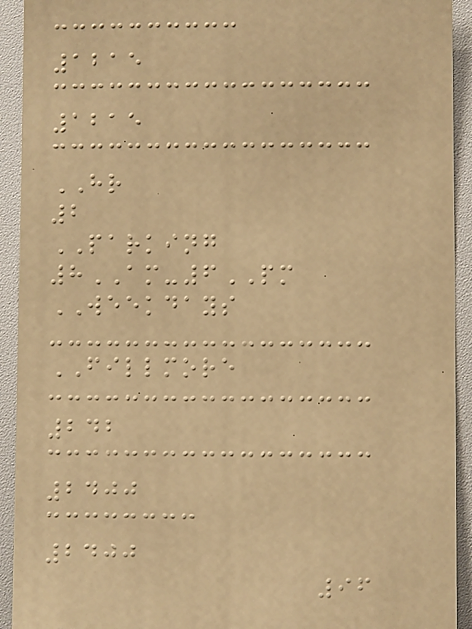1215
1215
HR
2
PARKING
8AM-6PM
WEEKDAYS
FILLMORE
242
2400
2400
96
